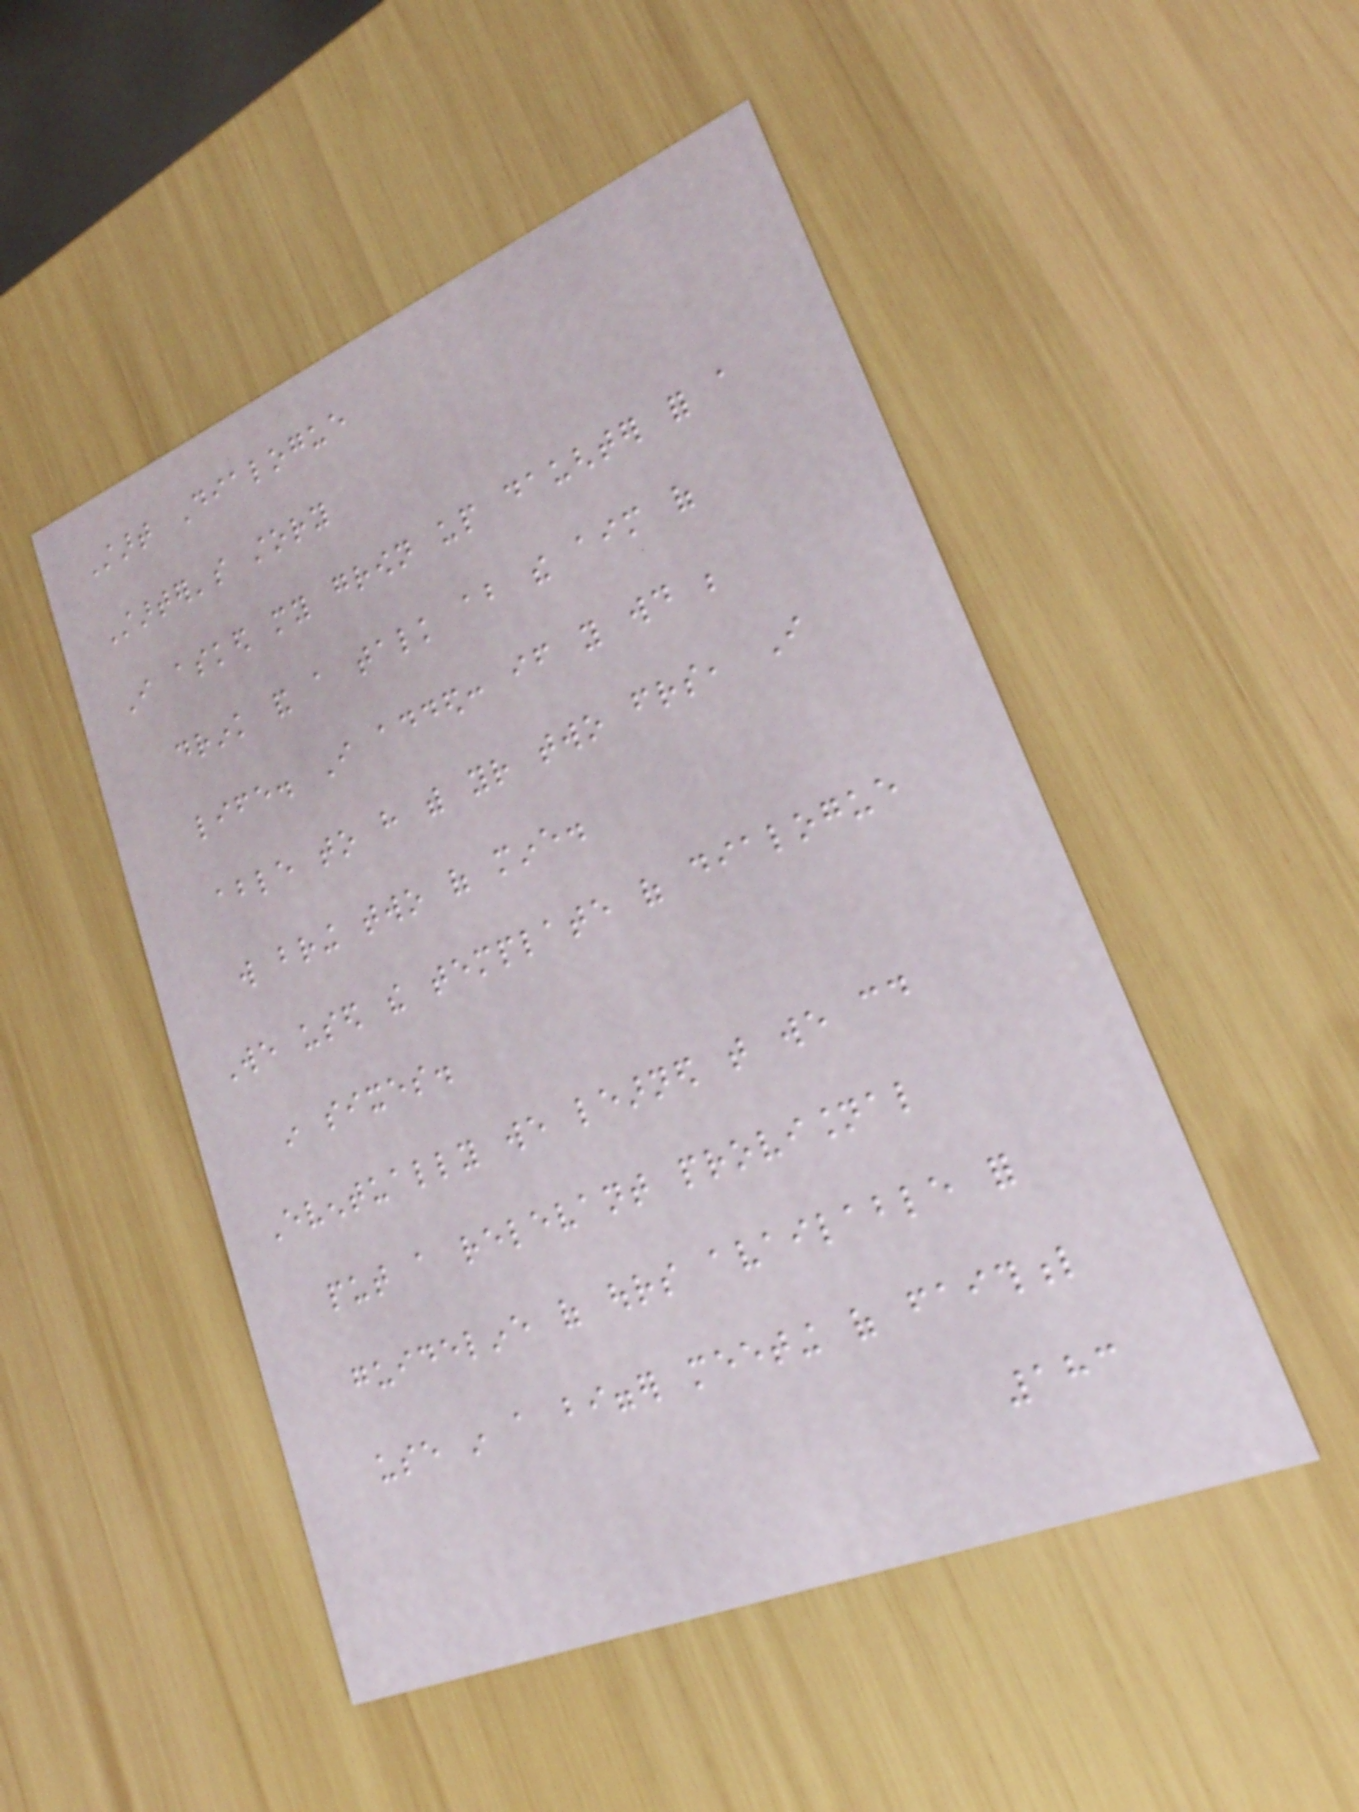Start Dialogue
Starter's story
I asked my grown up daughter for a
drink and a talk about the aim of
life. I added: if you would be
able to have with your two friends, I
will bring two of mine.
We used the template of dialogue
in sixes.
Eventually we learned that we could
put a relevant provisional
guideline of ours available for
use in a bigger meeting of faithful
183
